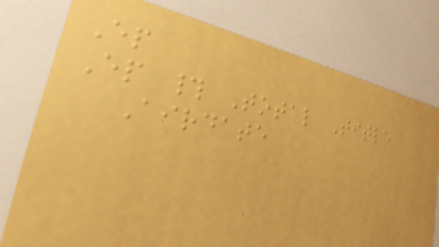Ep
Ep # Total Title
Airdate
